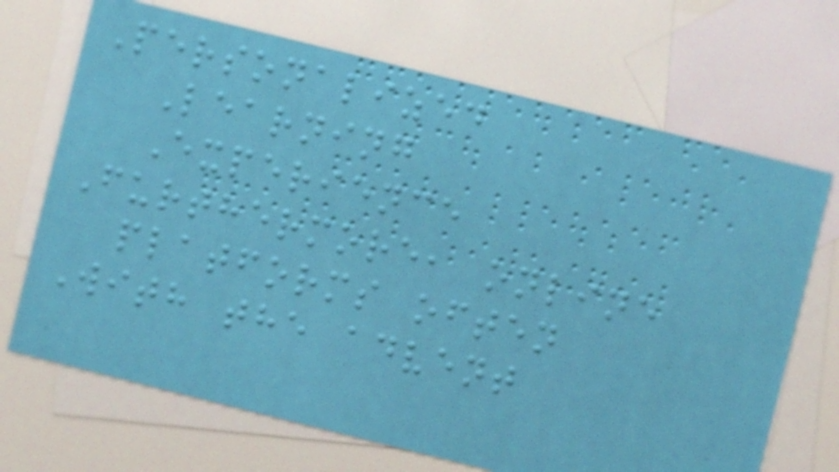Personalized
Learning
Experience
Furthermore, online
platforms often
With the advent
